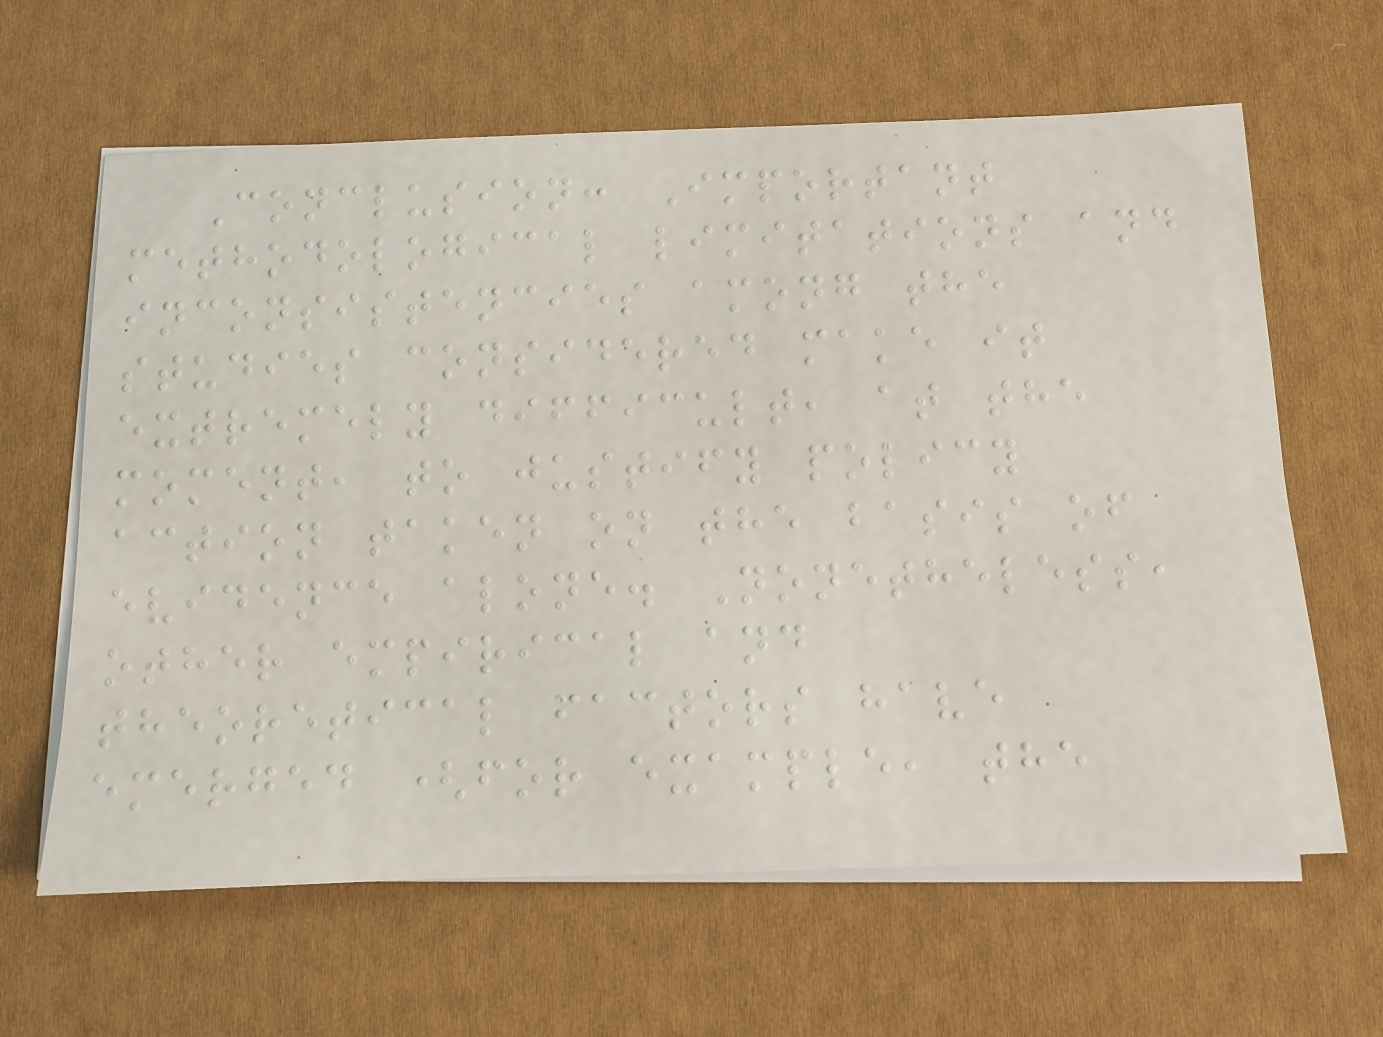Conclusion: Important
methodological limitations and
inconsistencies among the
studies considered make it
extremely difficult, at the
moment, to justify policy
action taken on the basis of
evidence alone. Nonetheless,
other empirical and
theoretical factors have
emerged (for example, the
